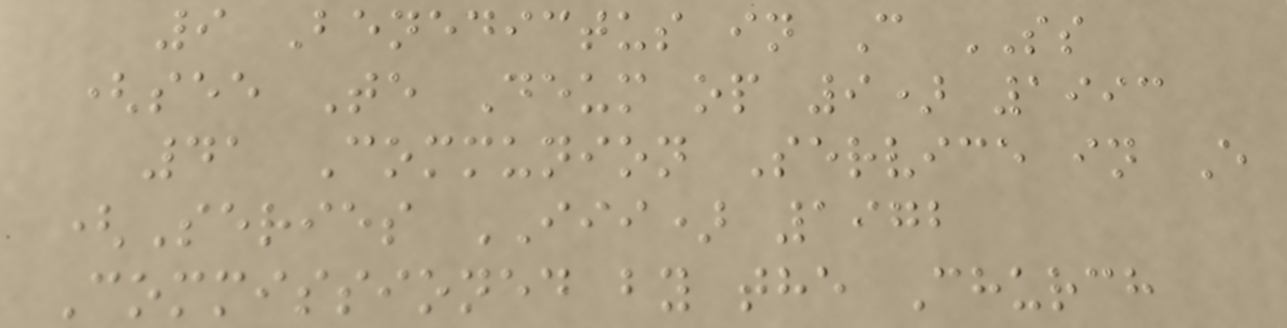9 Benedictus in C SS
(see Te Deum op 9) 1993
41 Communion Service in E
(Series III) 1972
Commissioned by the Church
